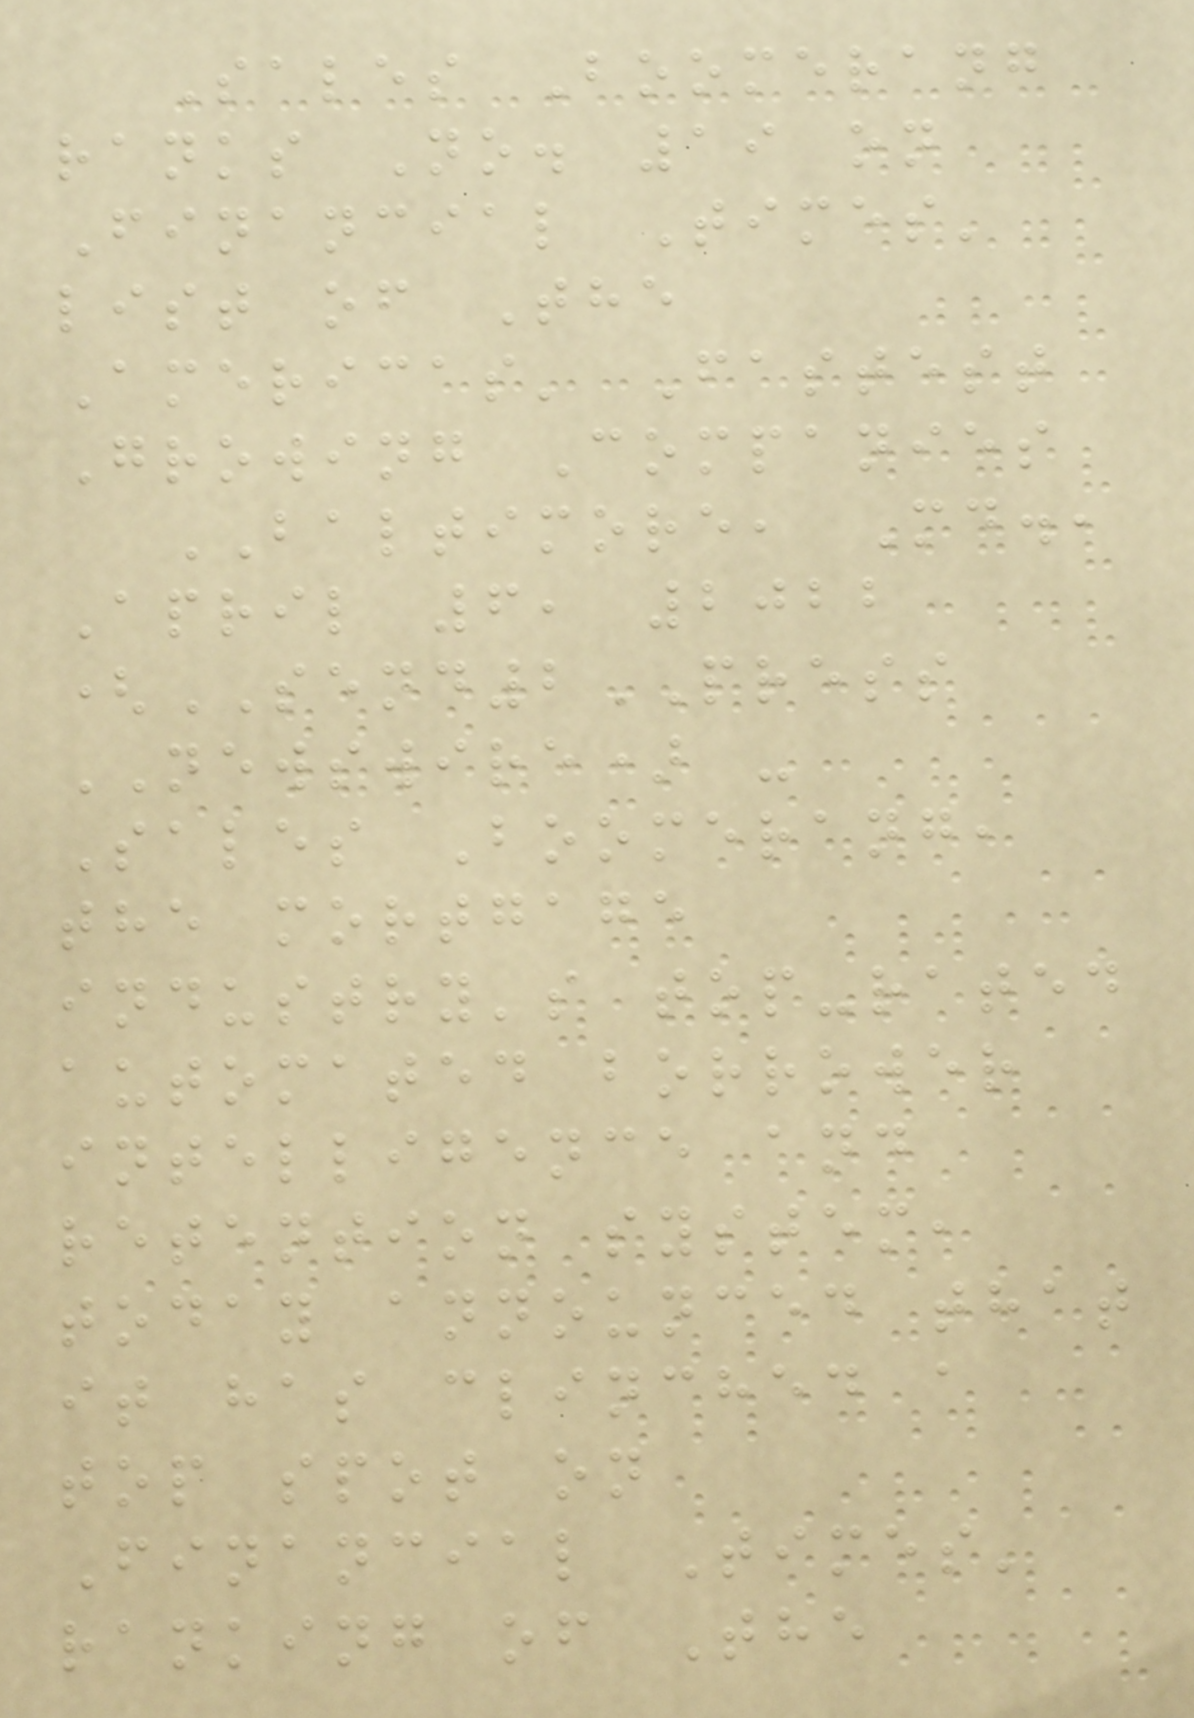Sales Boomerang
ranks No. 19 on
Financial Times'
list of The
Americas' Fastest
Growing Companies
BALTIMORE, Md.,
April 6, 2022
(SEND2PRESS
NEWSWIRE) -
Sales Boomerang,
the mortgage
industry's top-rated
automated borrower
intelligence and
retention system,
today announced that
it has clinched a
top spot on
Financial Times'
ranking of The
